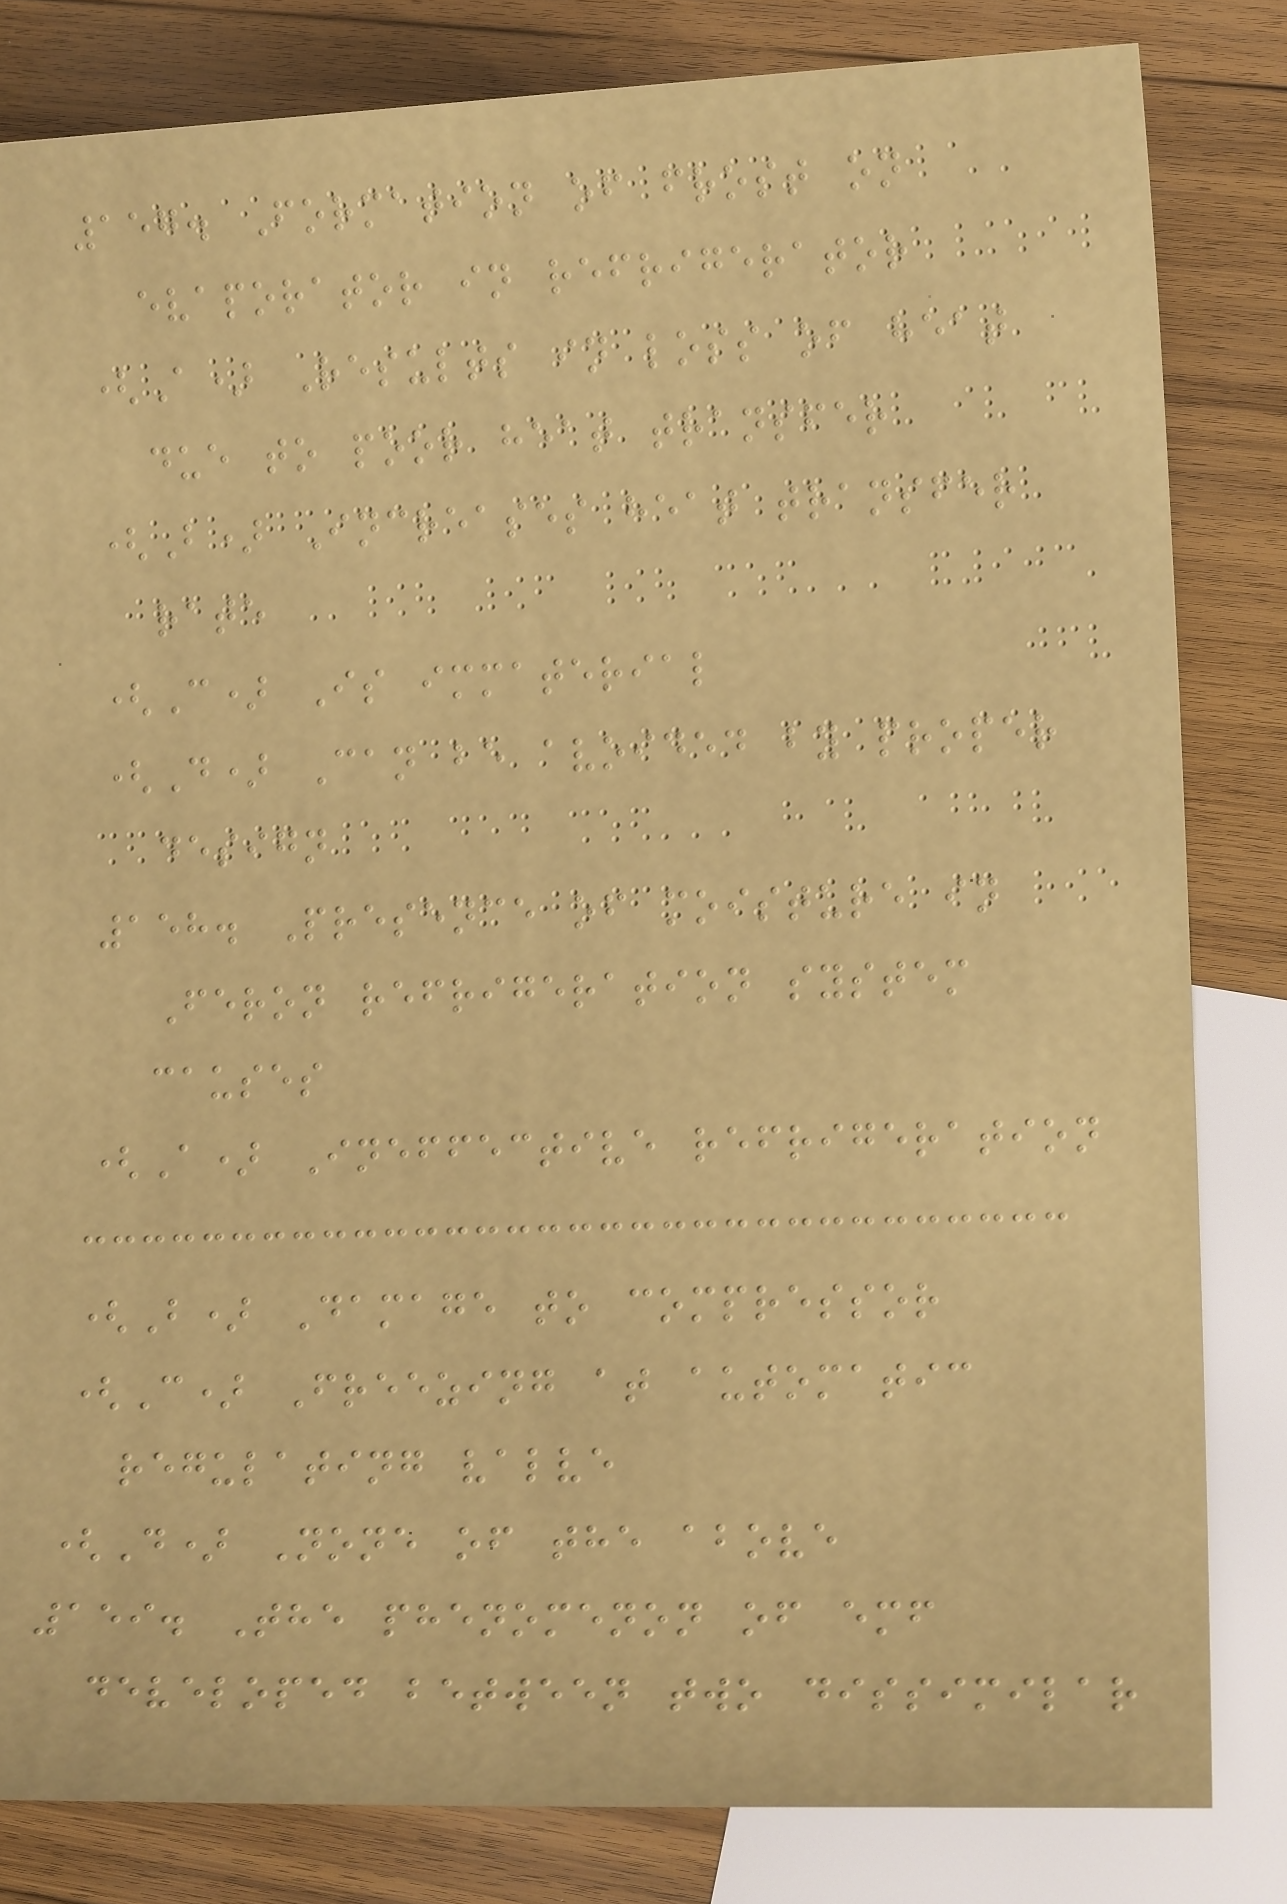157. Formation of frost on
evaporator in refrigerator
(A) Results in loss of heat
due to poor heat transfer
(B) Increases heat transfer
rate
(C) Is immaterial
(D) Can be avoided by proper
design
158. Presence of moisture in
Feron refrigeration system
causes
(A) Ineffective refrigeration
(B) Damage to compressor
(C) Freezing at automatic
regulating valve
(D) None of the above
159. The phenomenon of emf
developed between two dissimilar
